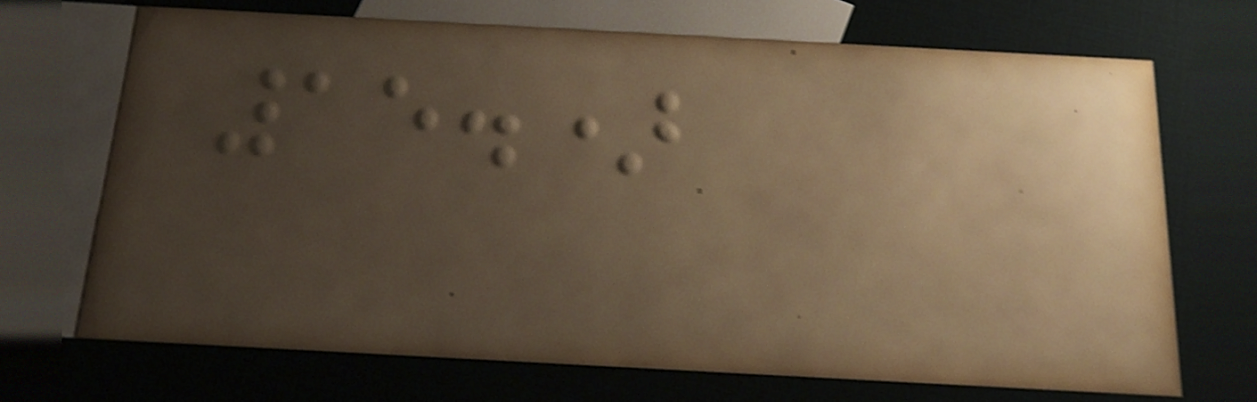15.)
